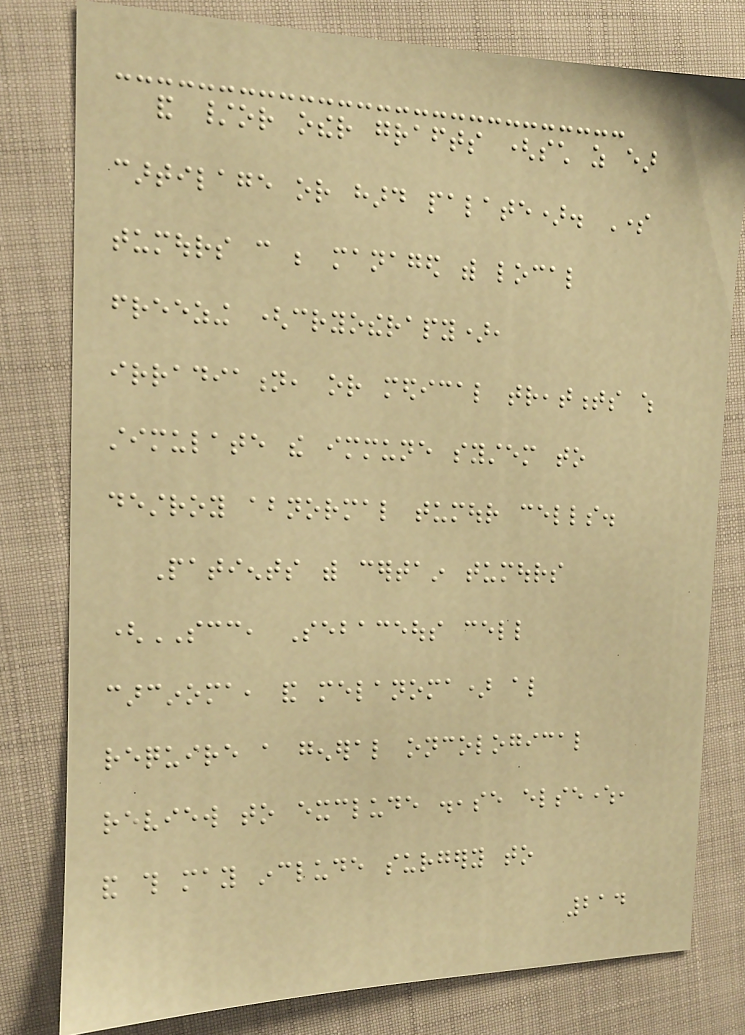and /or other grafts (such as ear
cartilage or hard palate). Some
tumours can be managed with local
freezing (cryotherapy),
irradiation, or medical treatments which
stimulate the immune system to
destroy abnormal tumour cells.
Patients with certain tumours
(SCC, Sebaceous cell
carcinoma, and melanoma) also
require a general oncological
review to exclude disease elsewhere,
and this may include surgery to
214
